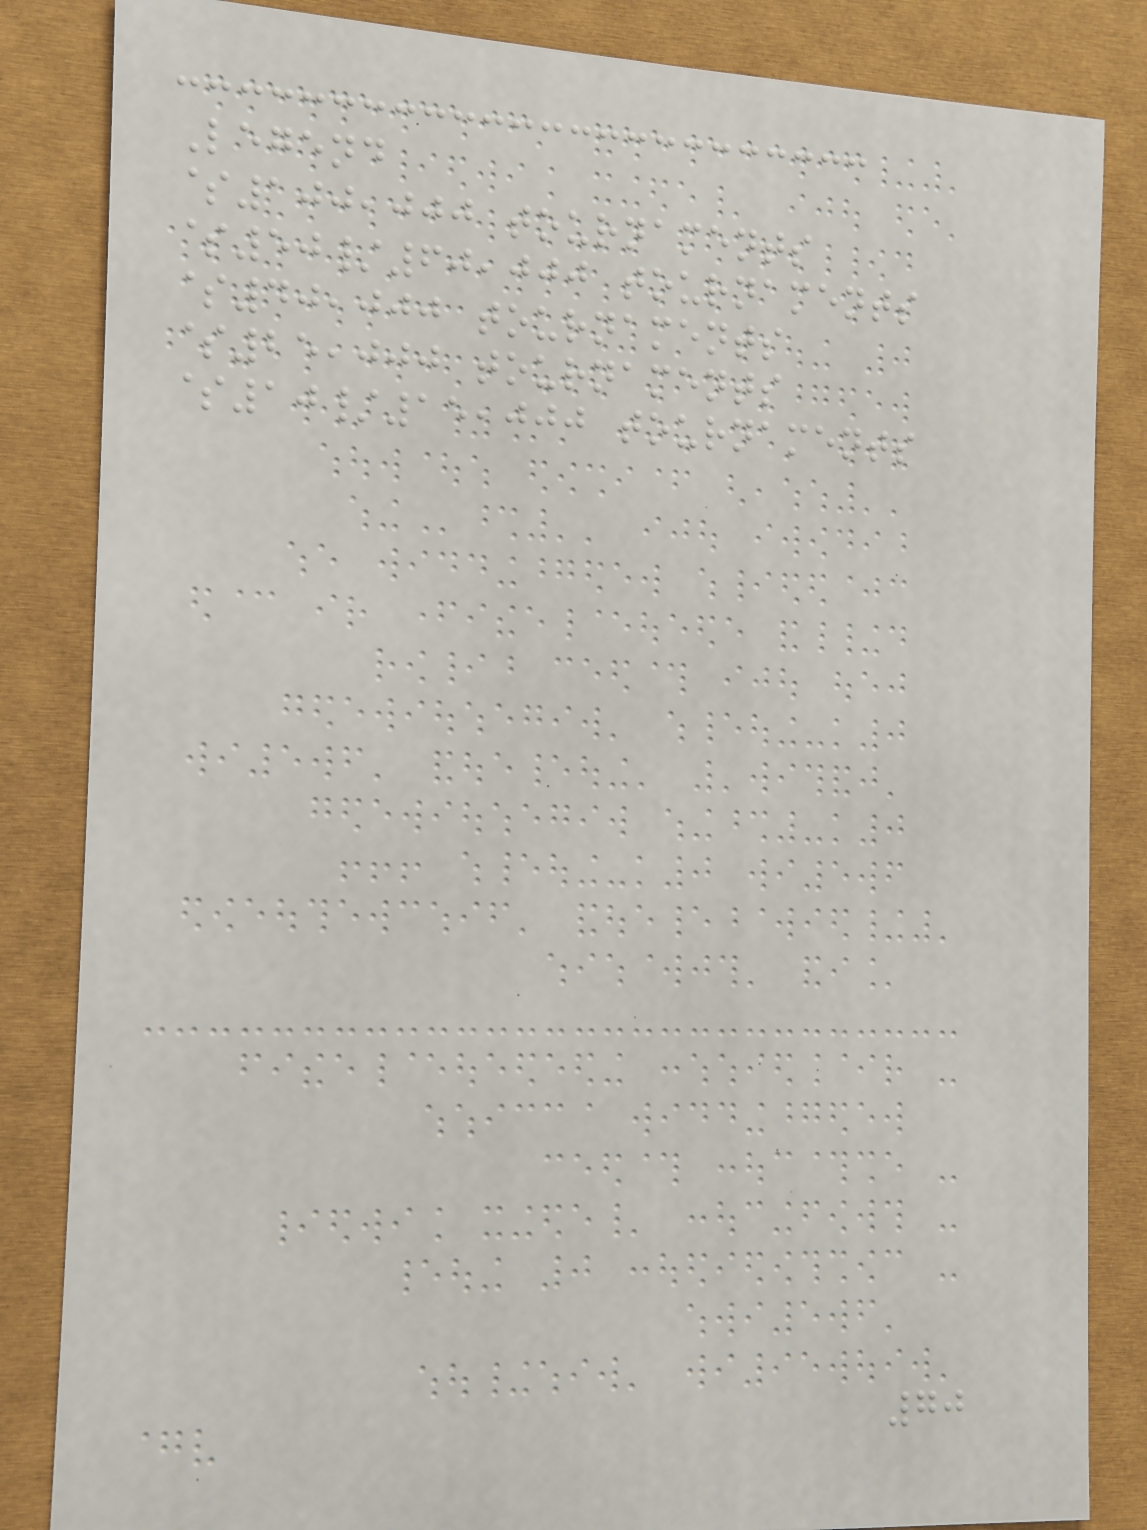Legend
$100,000 tournaments
$50/60,000 tournaments
$40,000 tournaments
$25,000 tournaments
$10/15,000 tournaments
70
